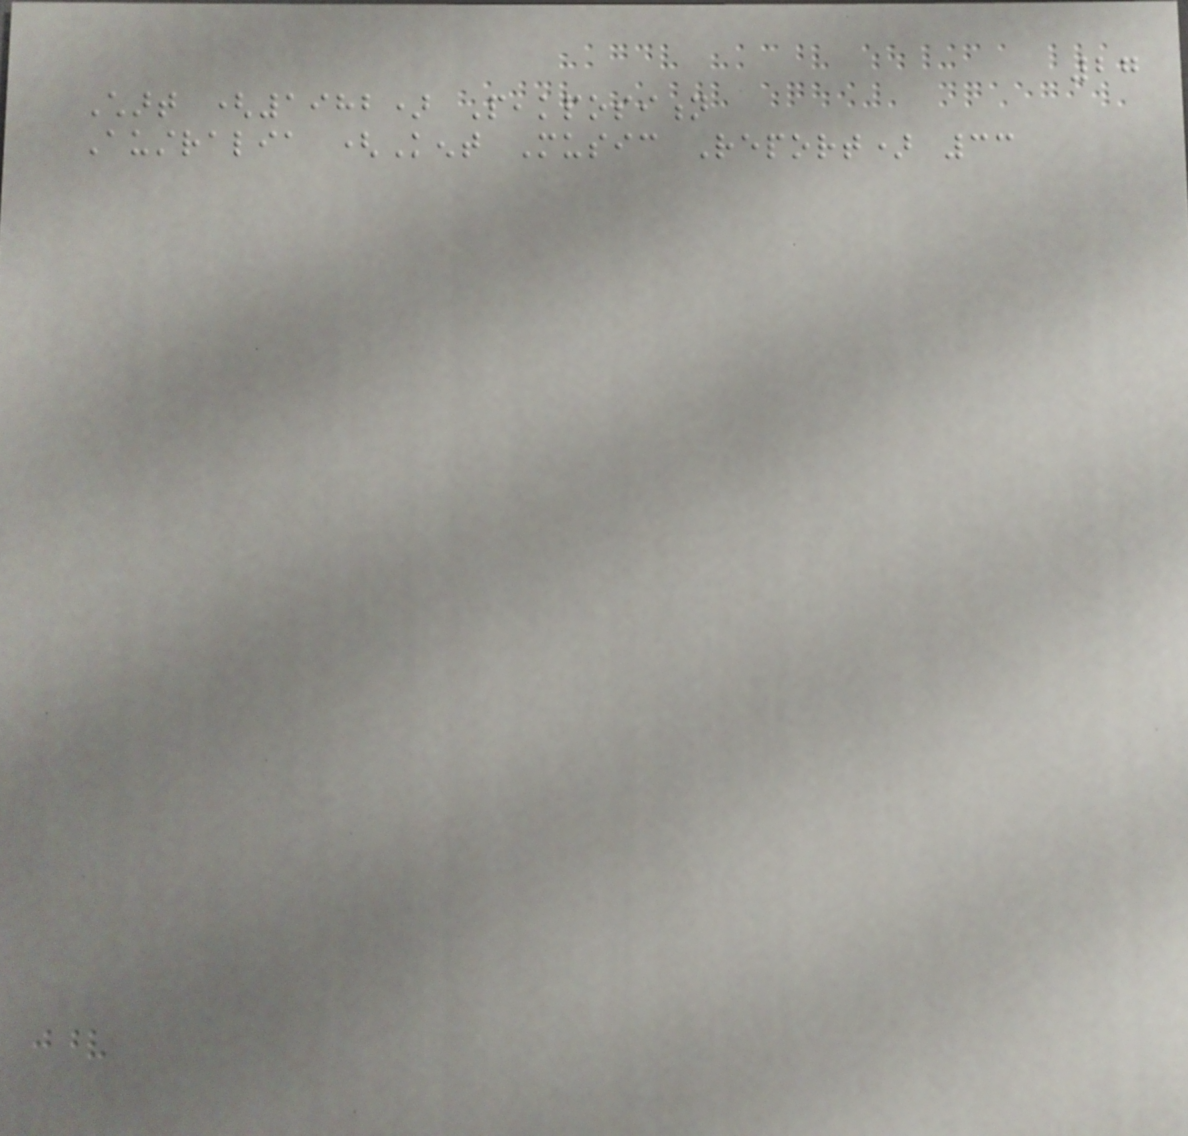27
Chart (1982) Peakposition
Australia (Kent Music Report) 33
